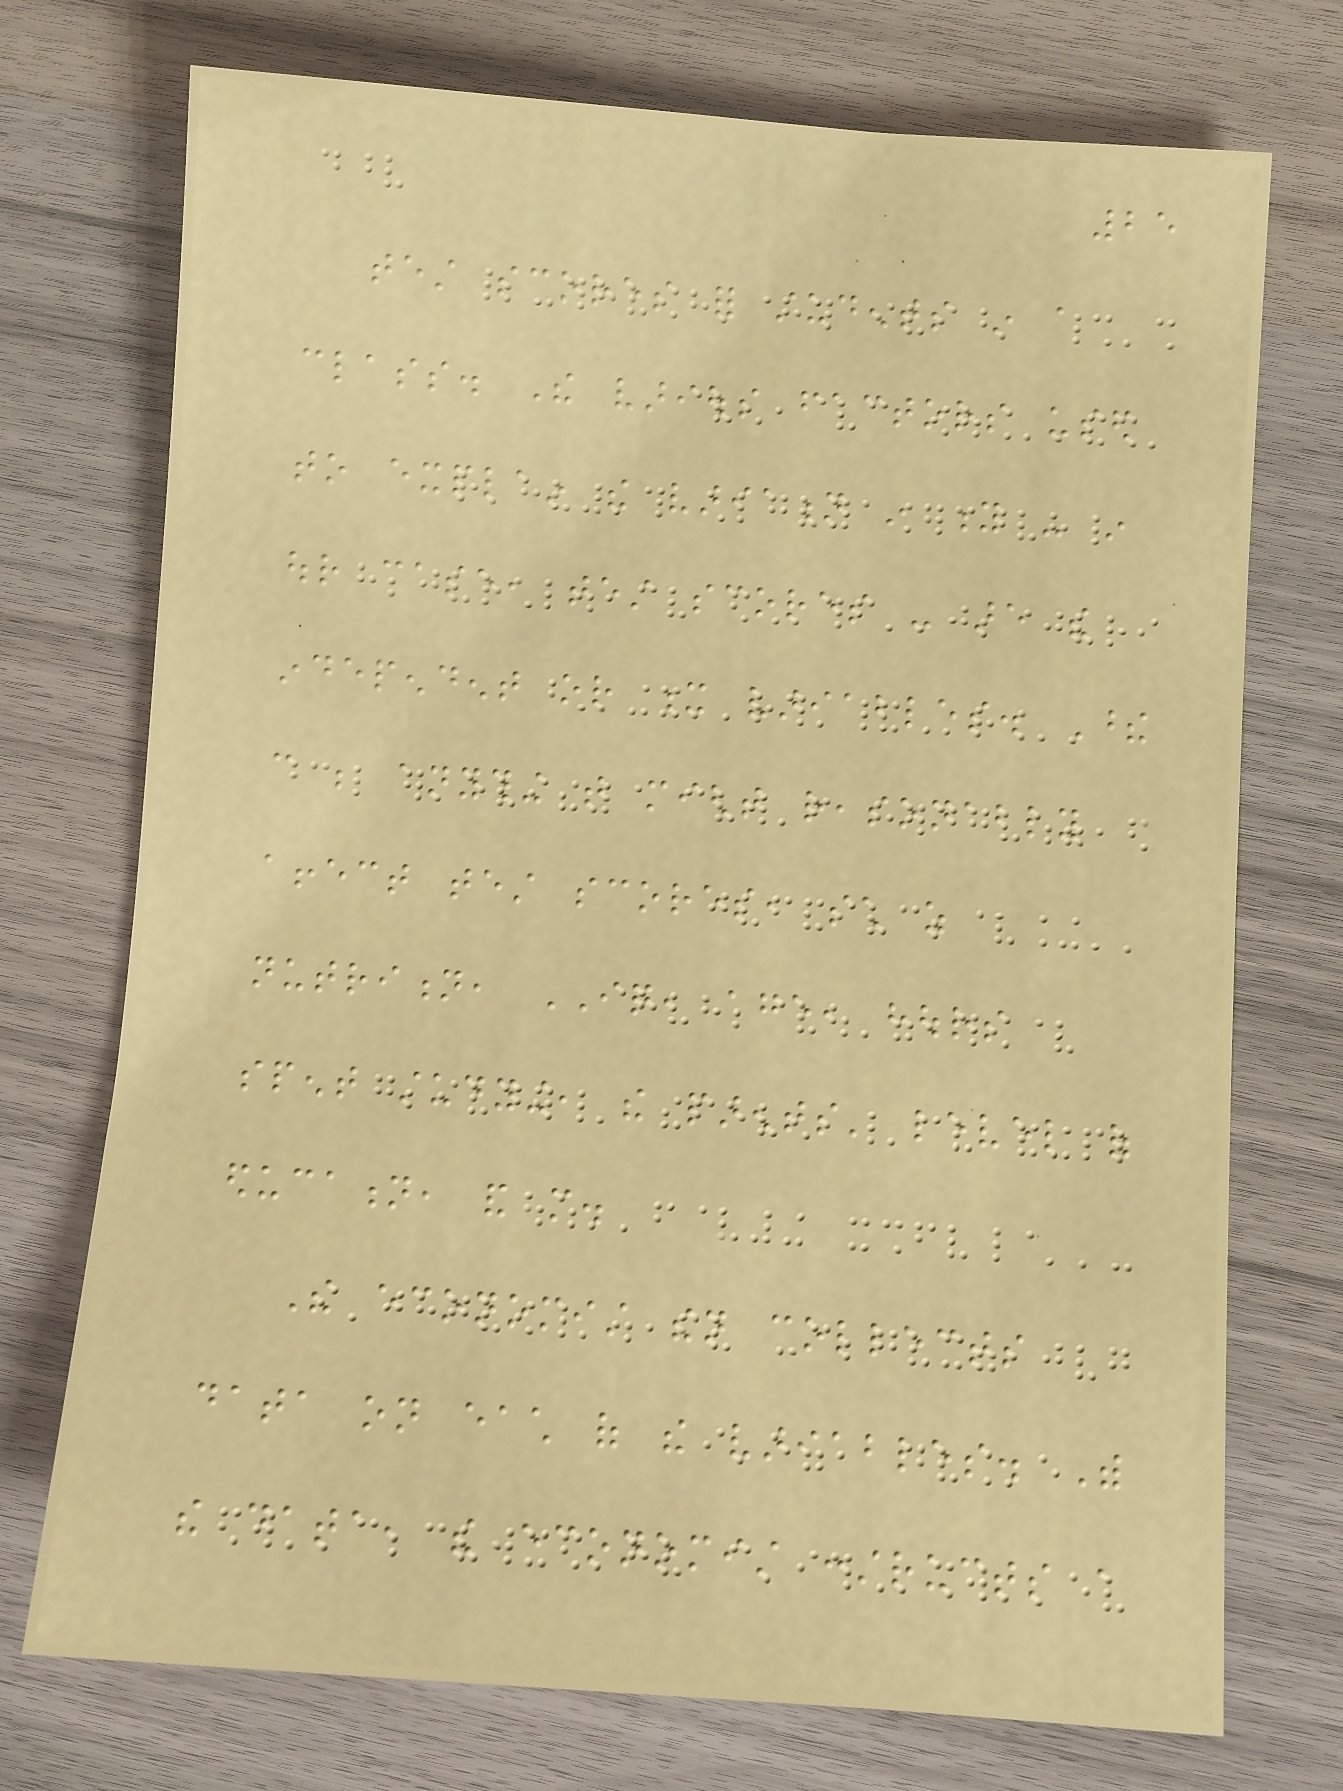25
test scores for students in a
class. The various factors used
to explain the variation in y - in
our case, test scores - are the
independent or x variables. These
can be anything that might reasonably
affect test scores, such as
nutrition, IQ, age, hours
spent studying, the parents' level of
education, and more.
The economist then collects
data on each of the variables. With
the data, the economist constructs a
